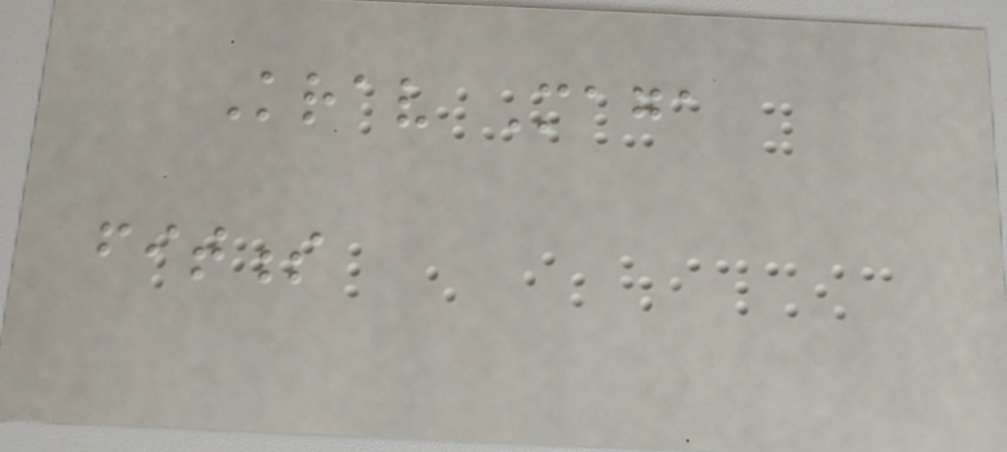Krav Maga
fitness
